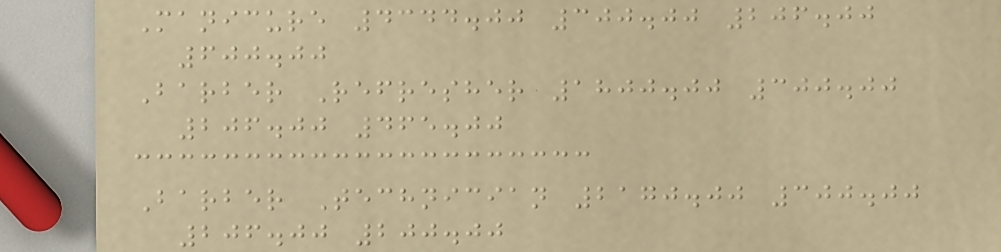Manicure 4344.00 300.00 206.00
600.00
Barber Refresher 1800.00 300.00
206.00 465.00
Barber Technician 2170.00 300.00
206.00 200.00
